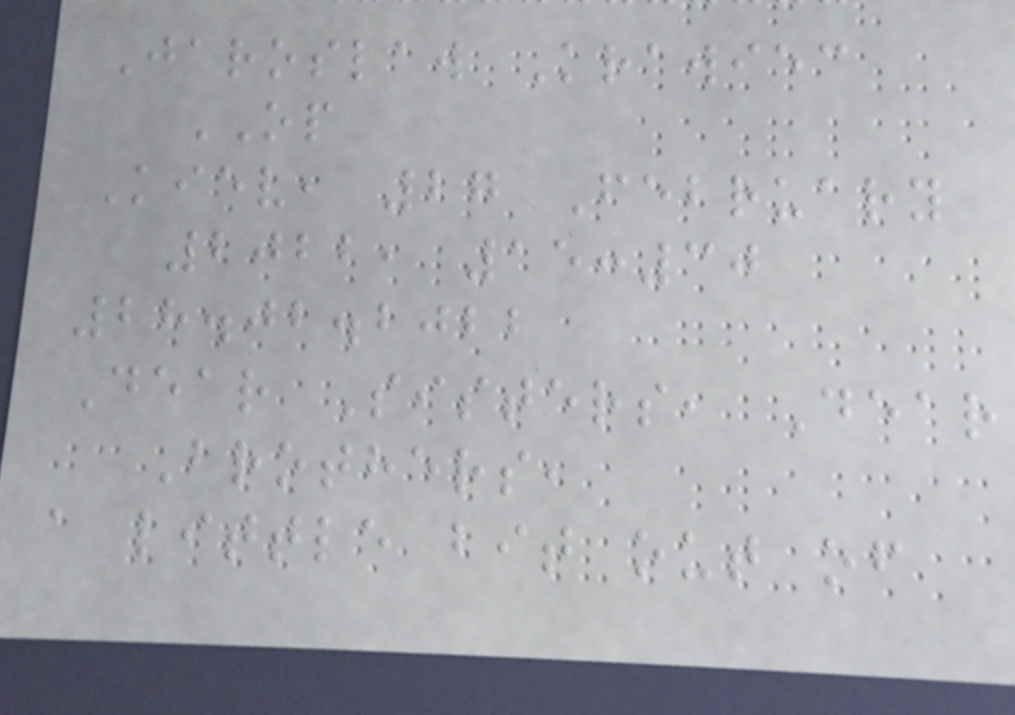Jaroslaw Krawiec
OP
Kiev, 27 February
2022, 15:30
28.02.2022
Dear Sisters, Dear
Brothers,
a little bit out of
